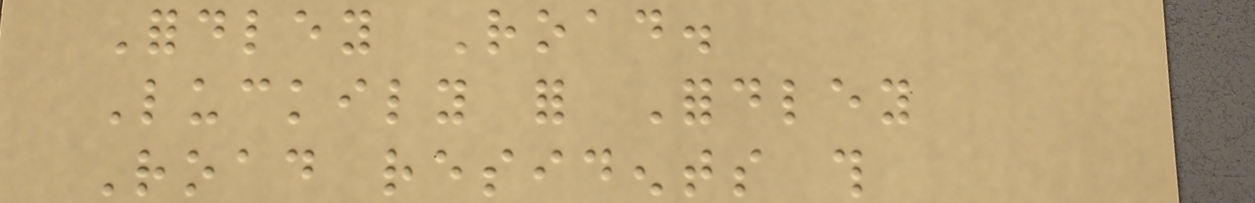Fordley Road.
Luckily for Fordley
Road residents this
